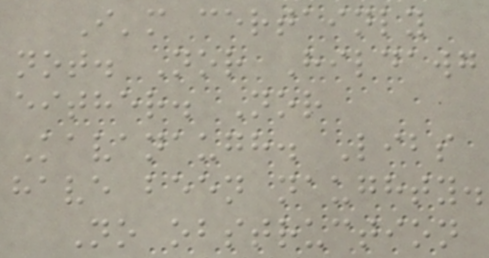I'm certainly
not. Nor Hildawg
either. Nor
Kavanaugh. Libs
have been naughty.
No obstruction
